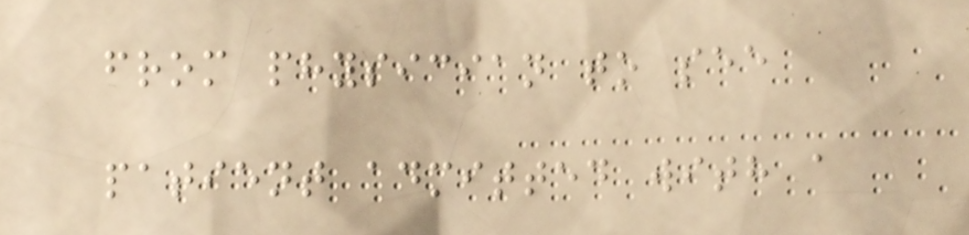from physician to see
patient admitted with a
